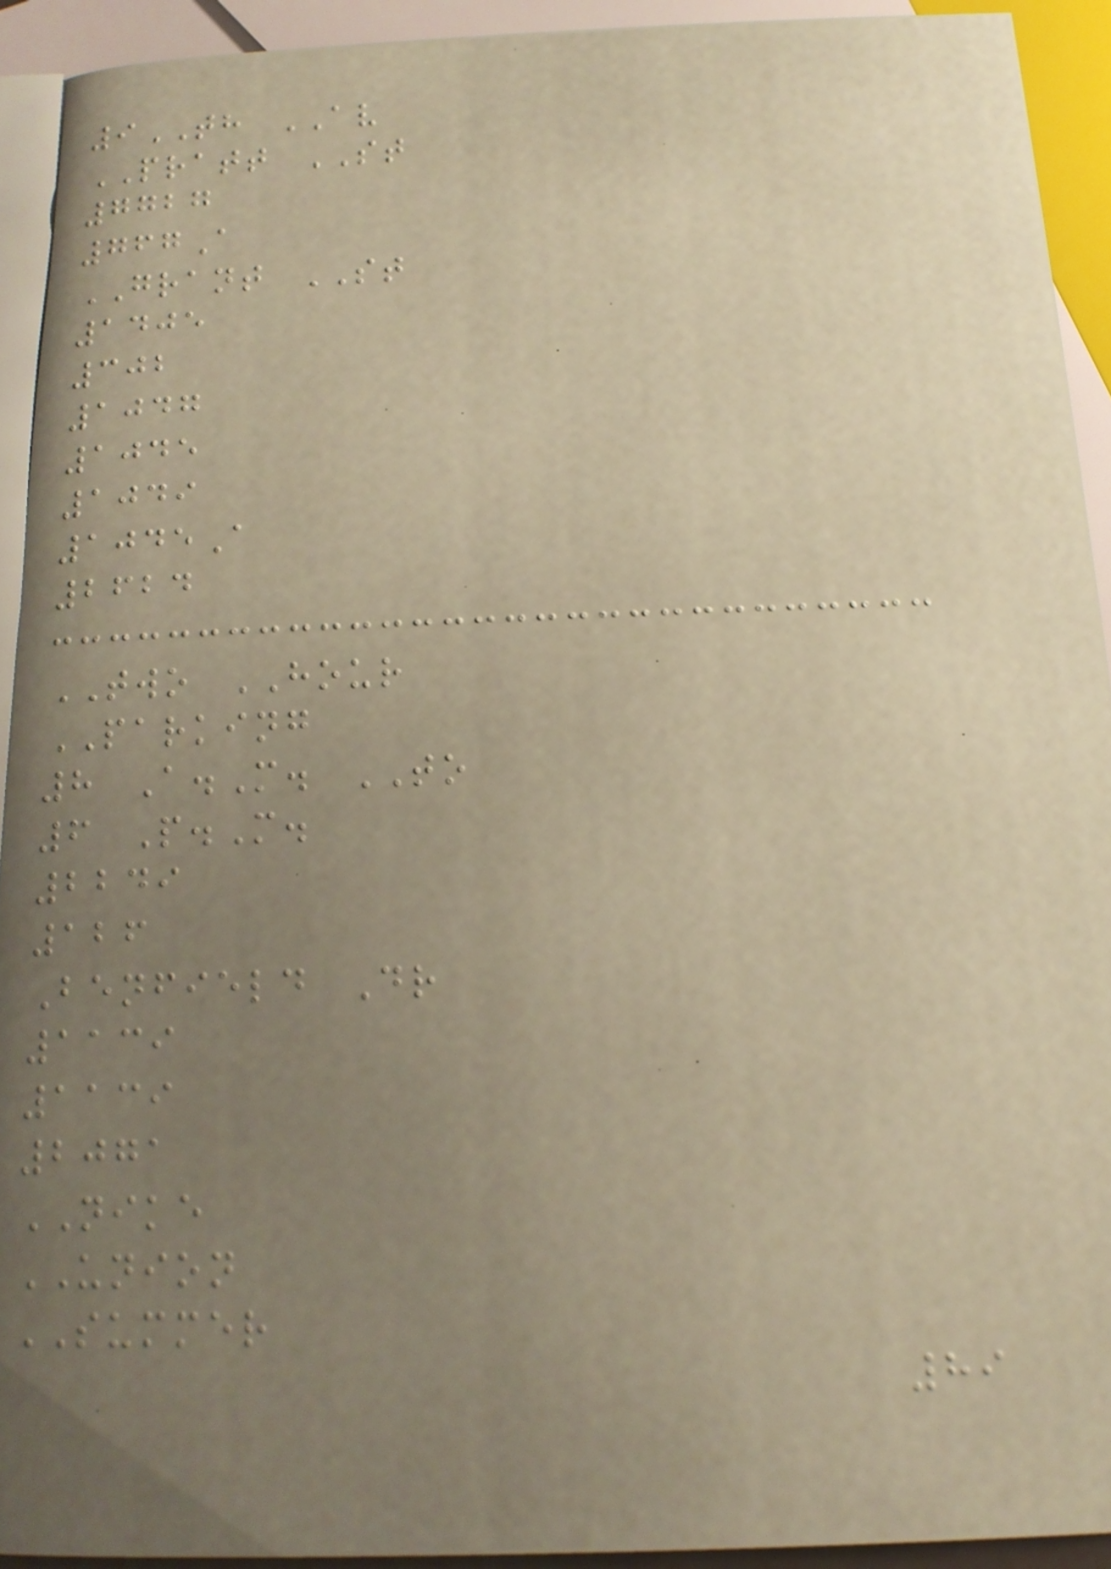9TH AV
PRATT ST
7727
767A
GRANT ST
1405
302
1047
1045
1049
1045A
2624
TWO HOUR
PARKING
8 A.M. TO
6 P.M.
2249
126
Benfield Dr
1139
1139
2071
NIKE
UNION
SUMMER
89
